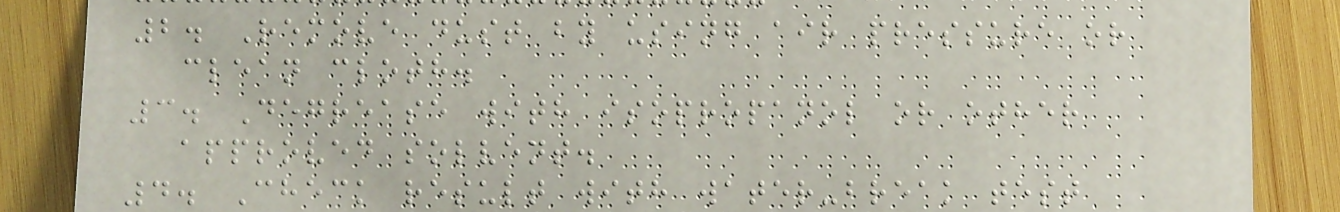2. Remove dust by using air pressure or
clean cloth.
3. Degrease with isopropanol or other
approved solvent.
4. Check result with water-break test
